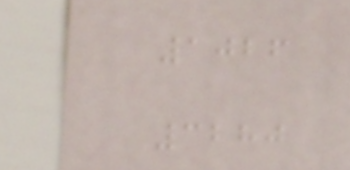1026
3280
